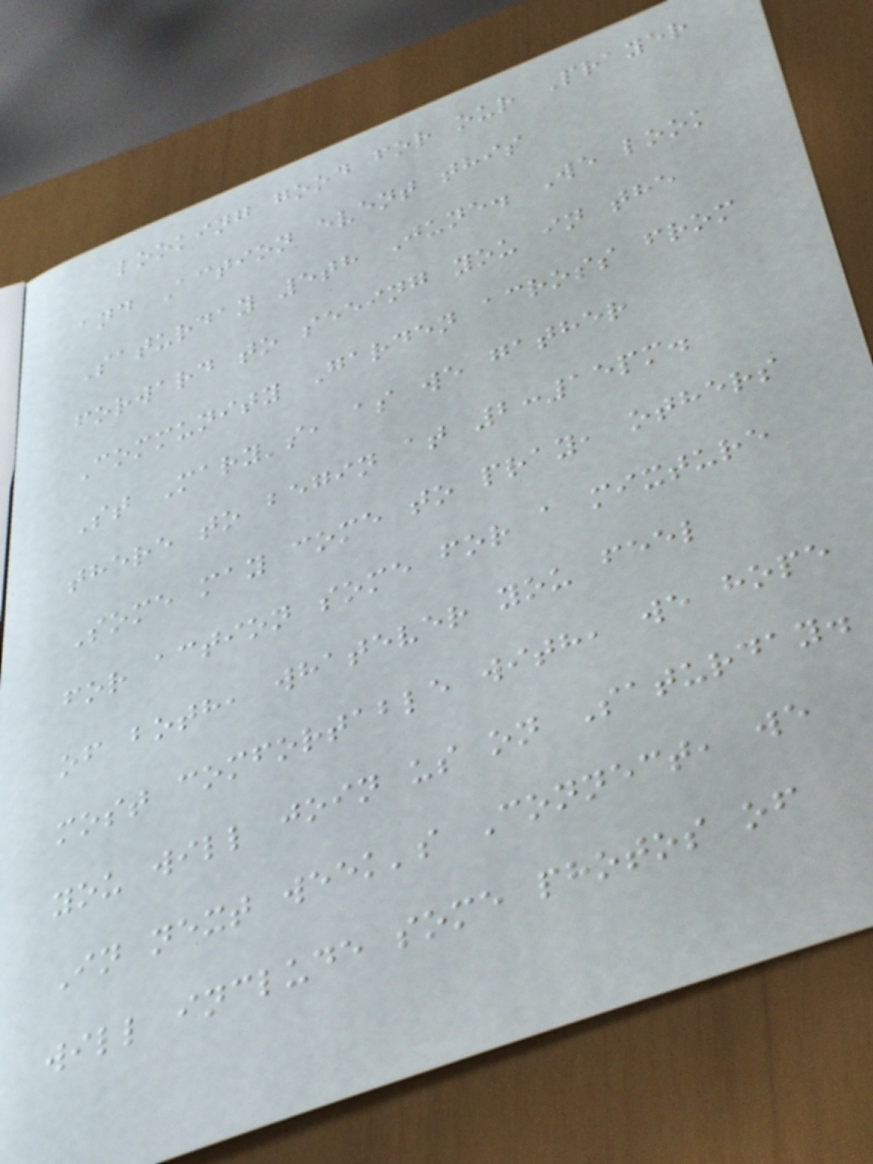looking good for our Prayer
and Action event this
Saturday 5th June. We look
forward to seeing you in the
Community Garden across from
St Mary's, as we gather
there to begin at 2:15pm.
Some may come to pray, others
for action some for a mixture
of both, whatever you feel
most comfortable with, we hope
you will join us on Saturday.
In next week's Connect, we
will include some photos of
